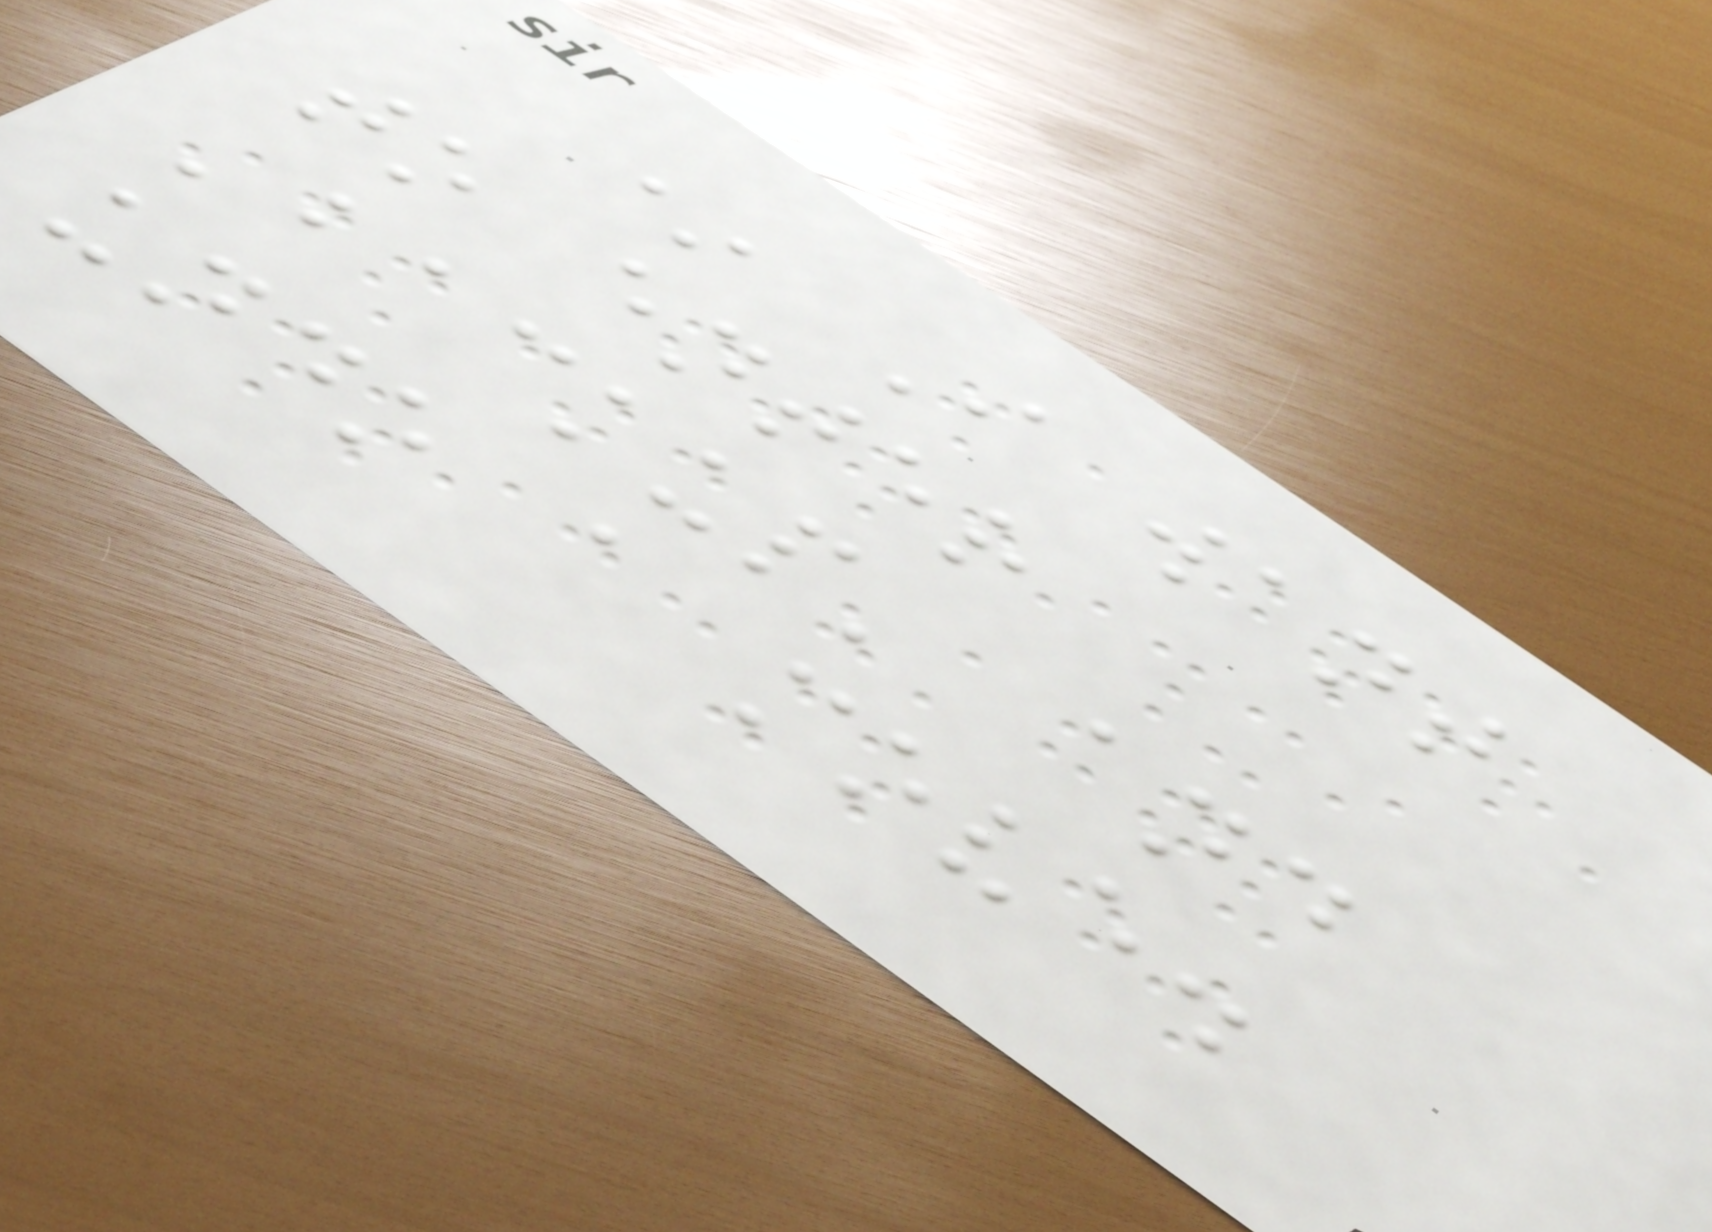* I want
to enter
'backup' and
undo a move.
